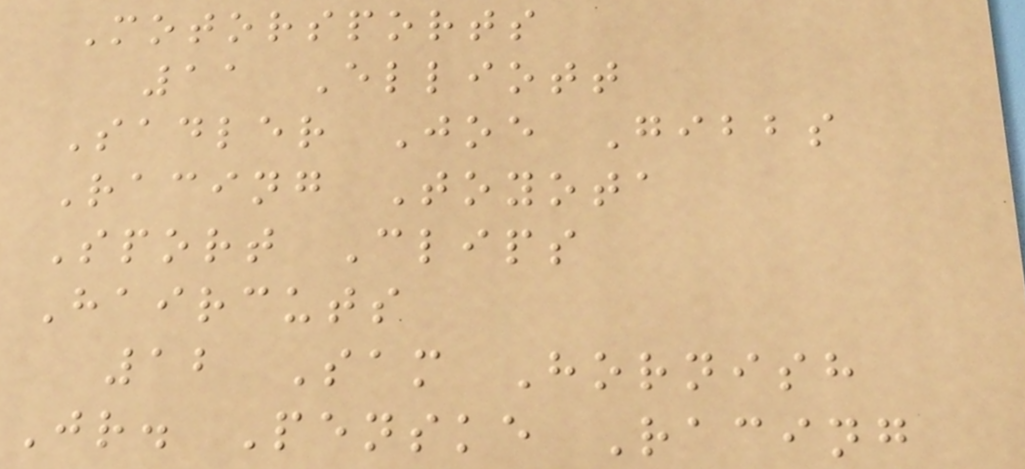Motorsports
11 Elliott
Sadler Joe Gibbs
Racing Toyota
Sport Clips
Haircuts
12 Sam Hornish
Jr. Penske Racing
